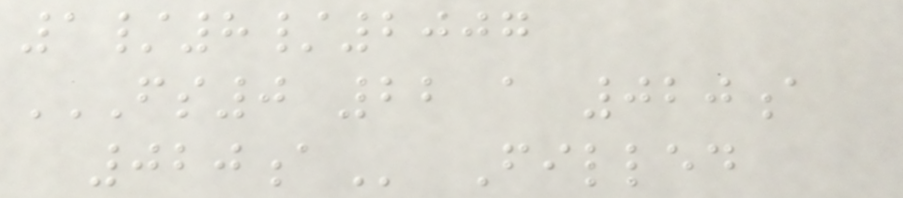1/8/2007
FS0 22 A 020A
020A Filled
